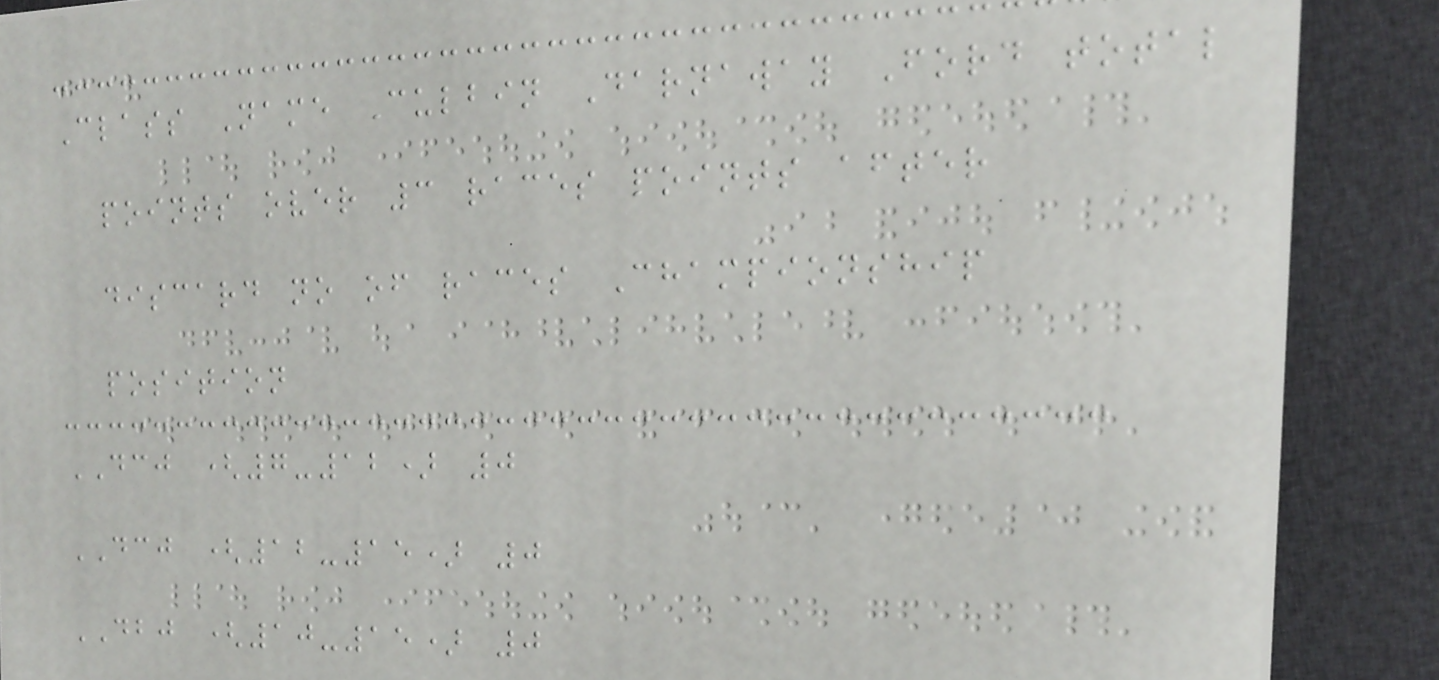Class Name Culbin Darnaway Ford total
points over 3 races points after
discard no of races Championship
position
DCJ (7-12) 0
DCJ (12-15) 0
DBJ (10-15) 0
